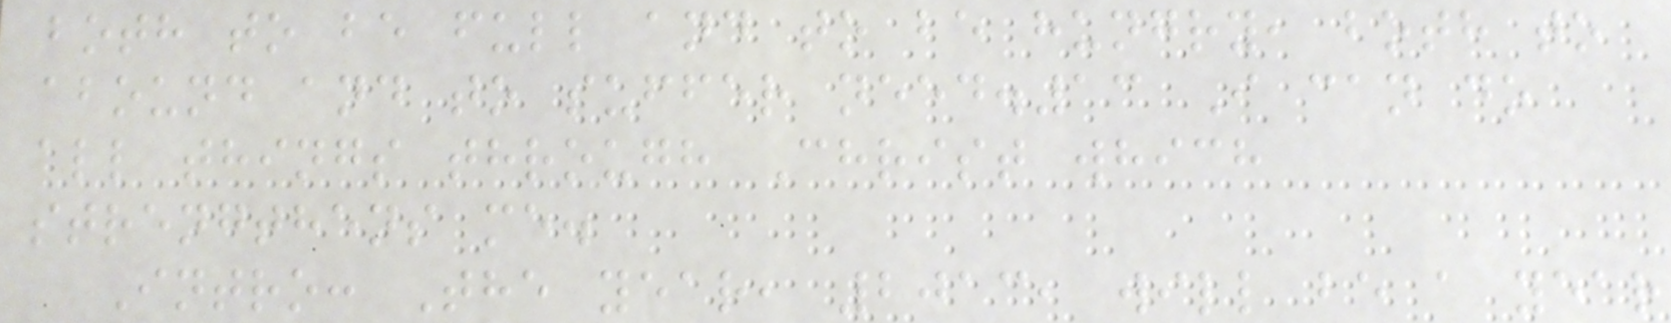both to be full and to be hungry, both to
abound and to suffer need.13 I can do
all things through Christ which
strengthens me.
Intro: The year, 2013, will be a year
